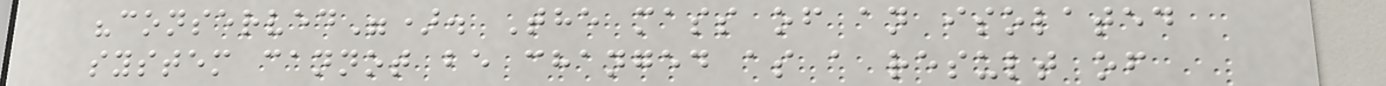"conserved"). The mass of an isolated
system cannot be changed as a result of
